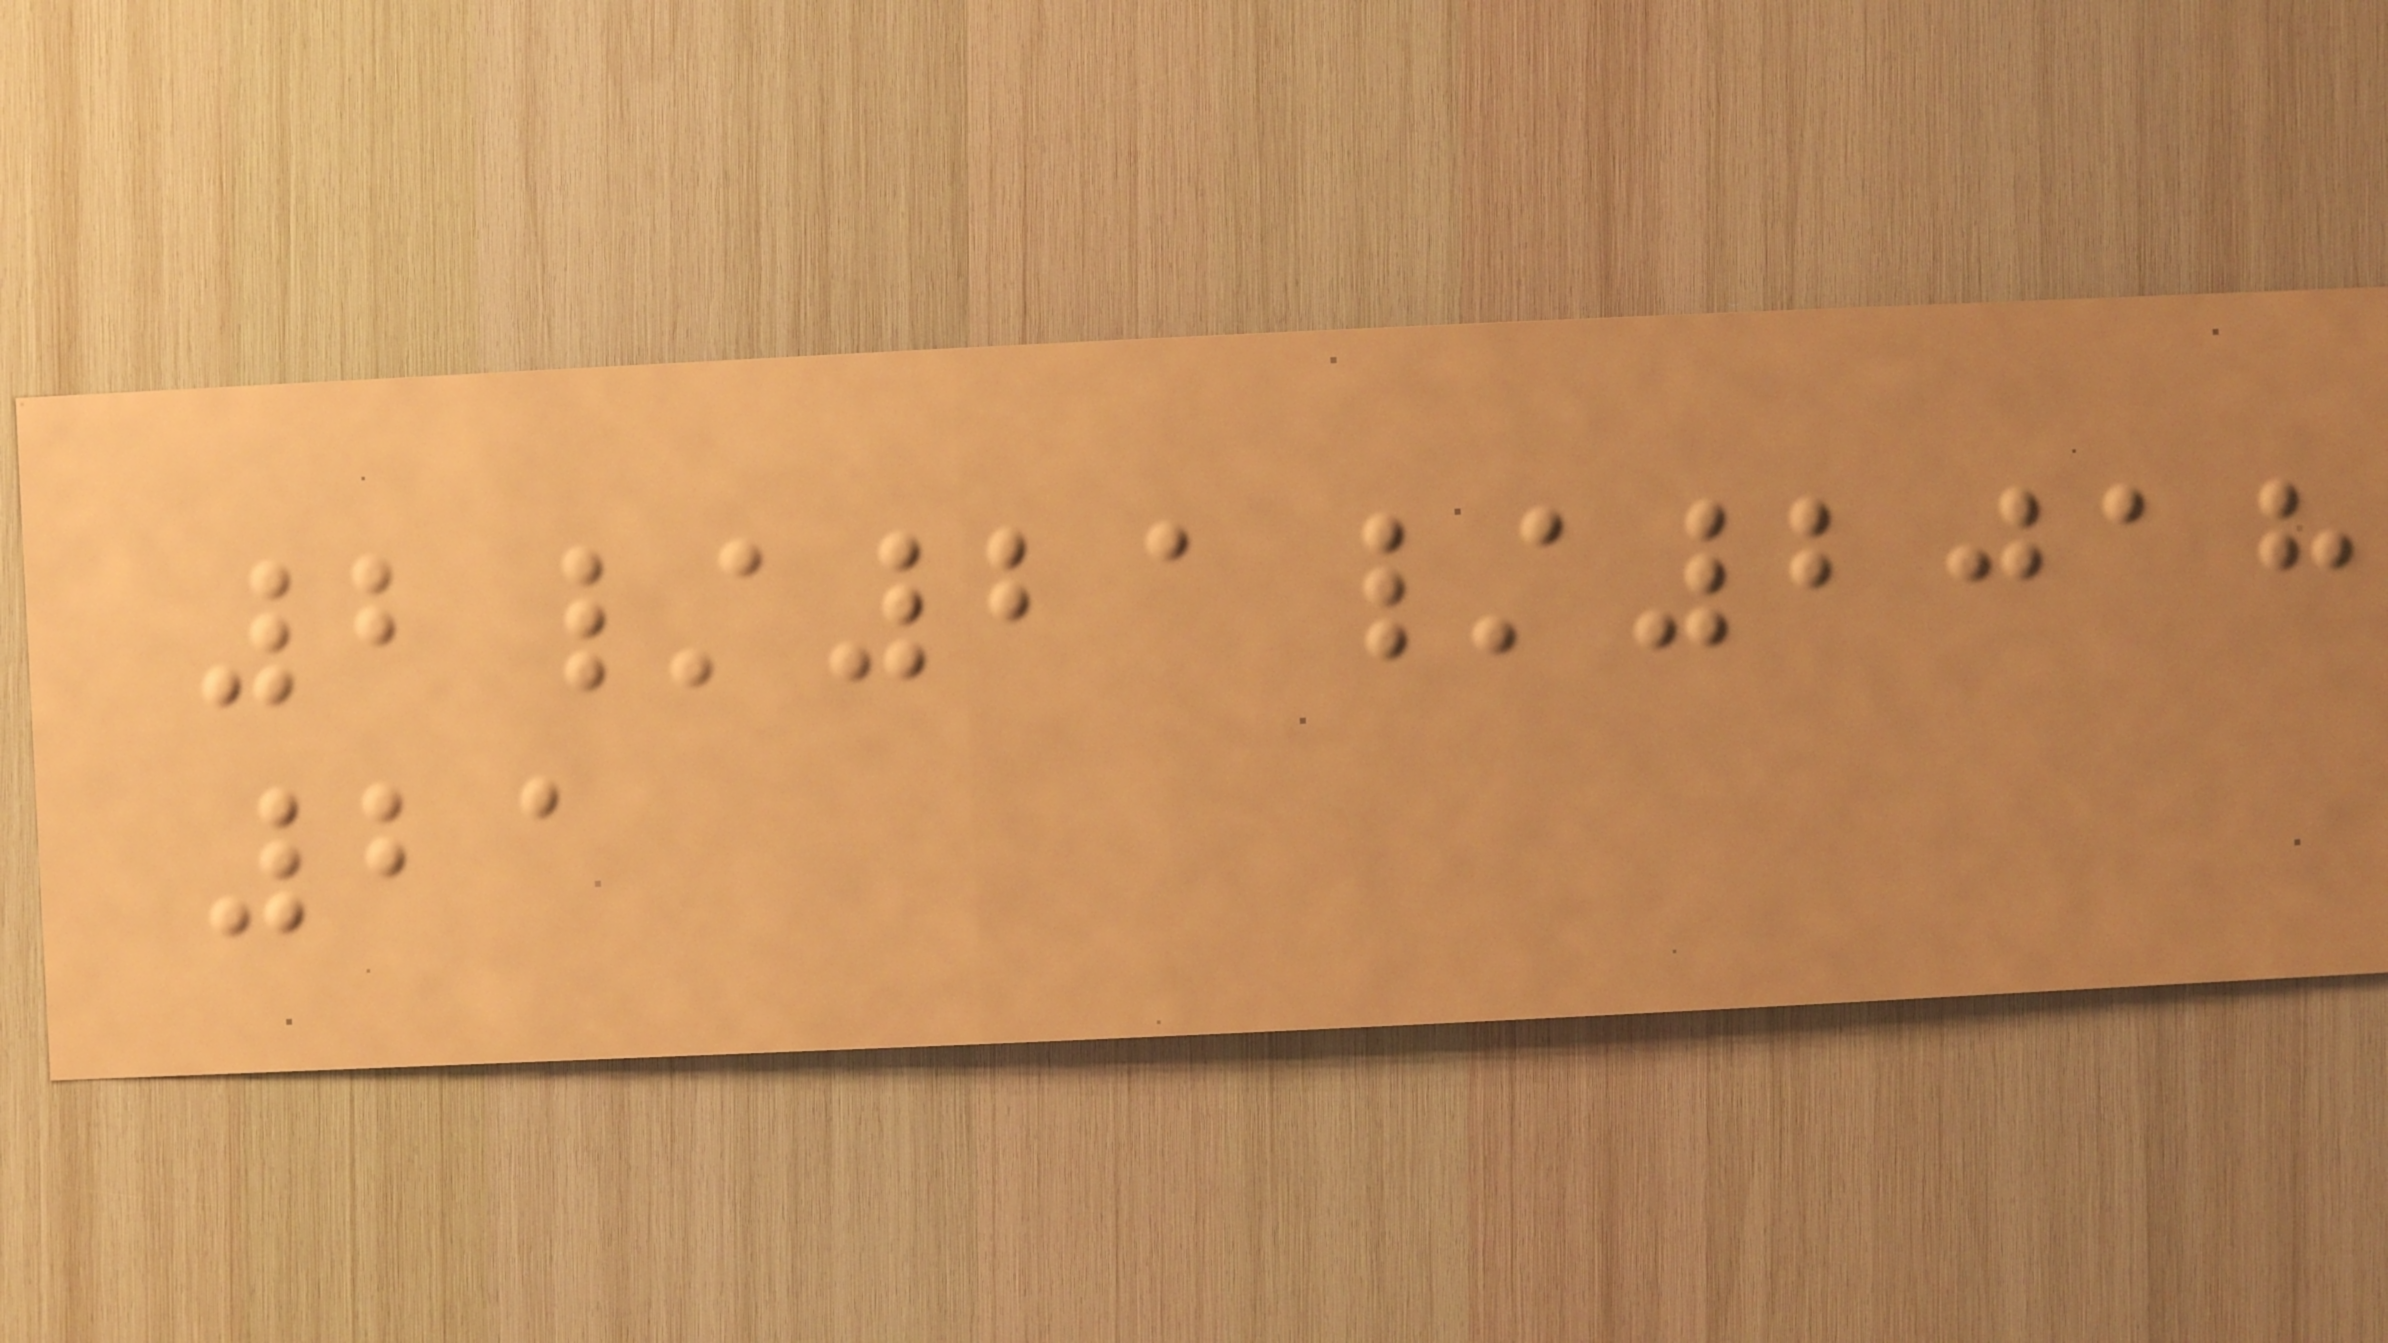2/21/2018
21
